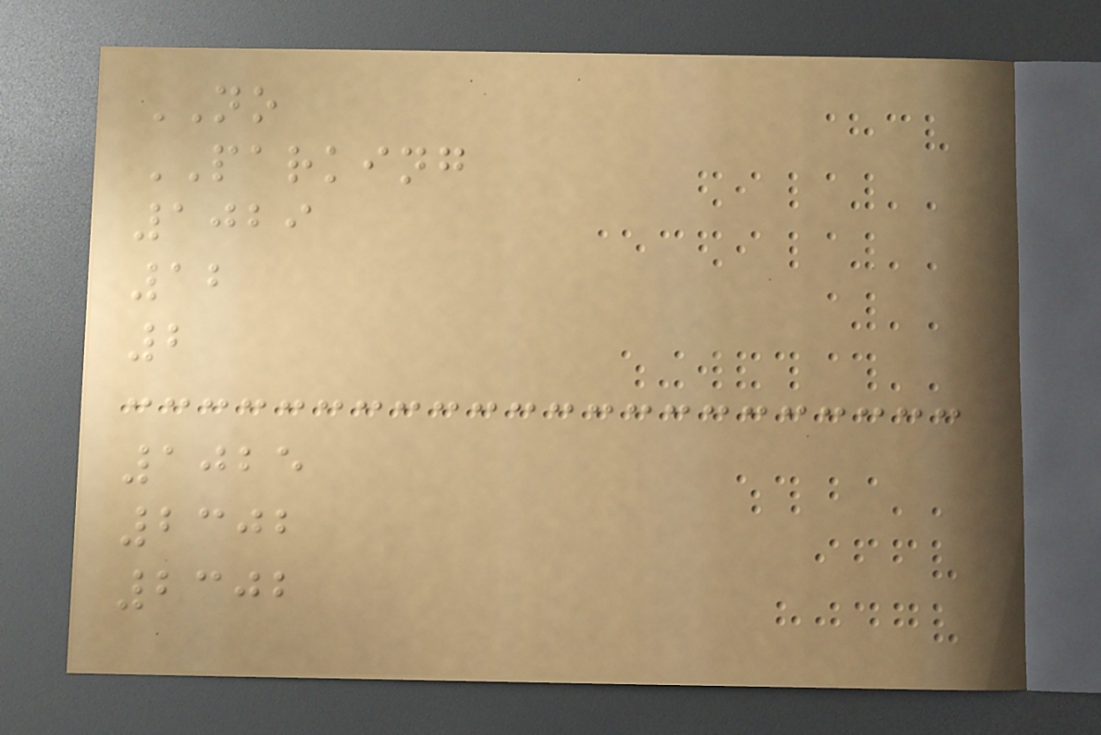NO
PARKING
1029
12
2
1025
2302
2302
